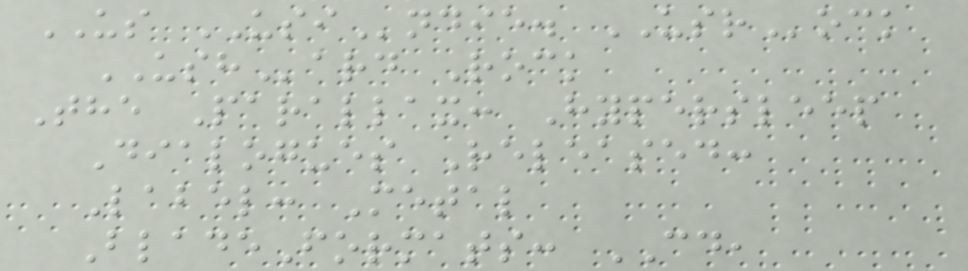US USIndie. USRock
USHard Rock
The Parallax: Hypersleep
Dialogues Released:
Label: Metal
BladeFormats: CD,
